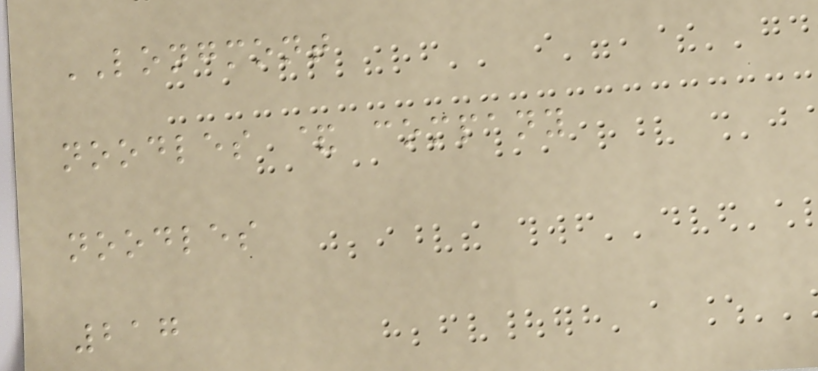LONGMONT
noodles & company
noodles
217
